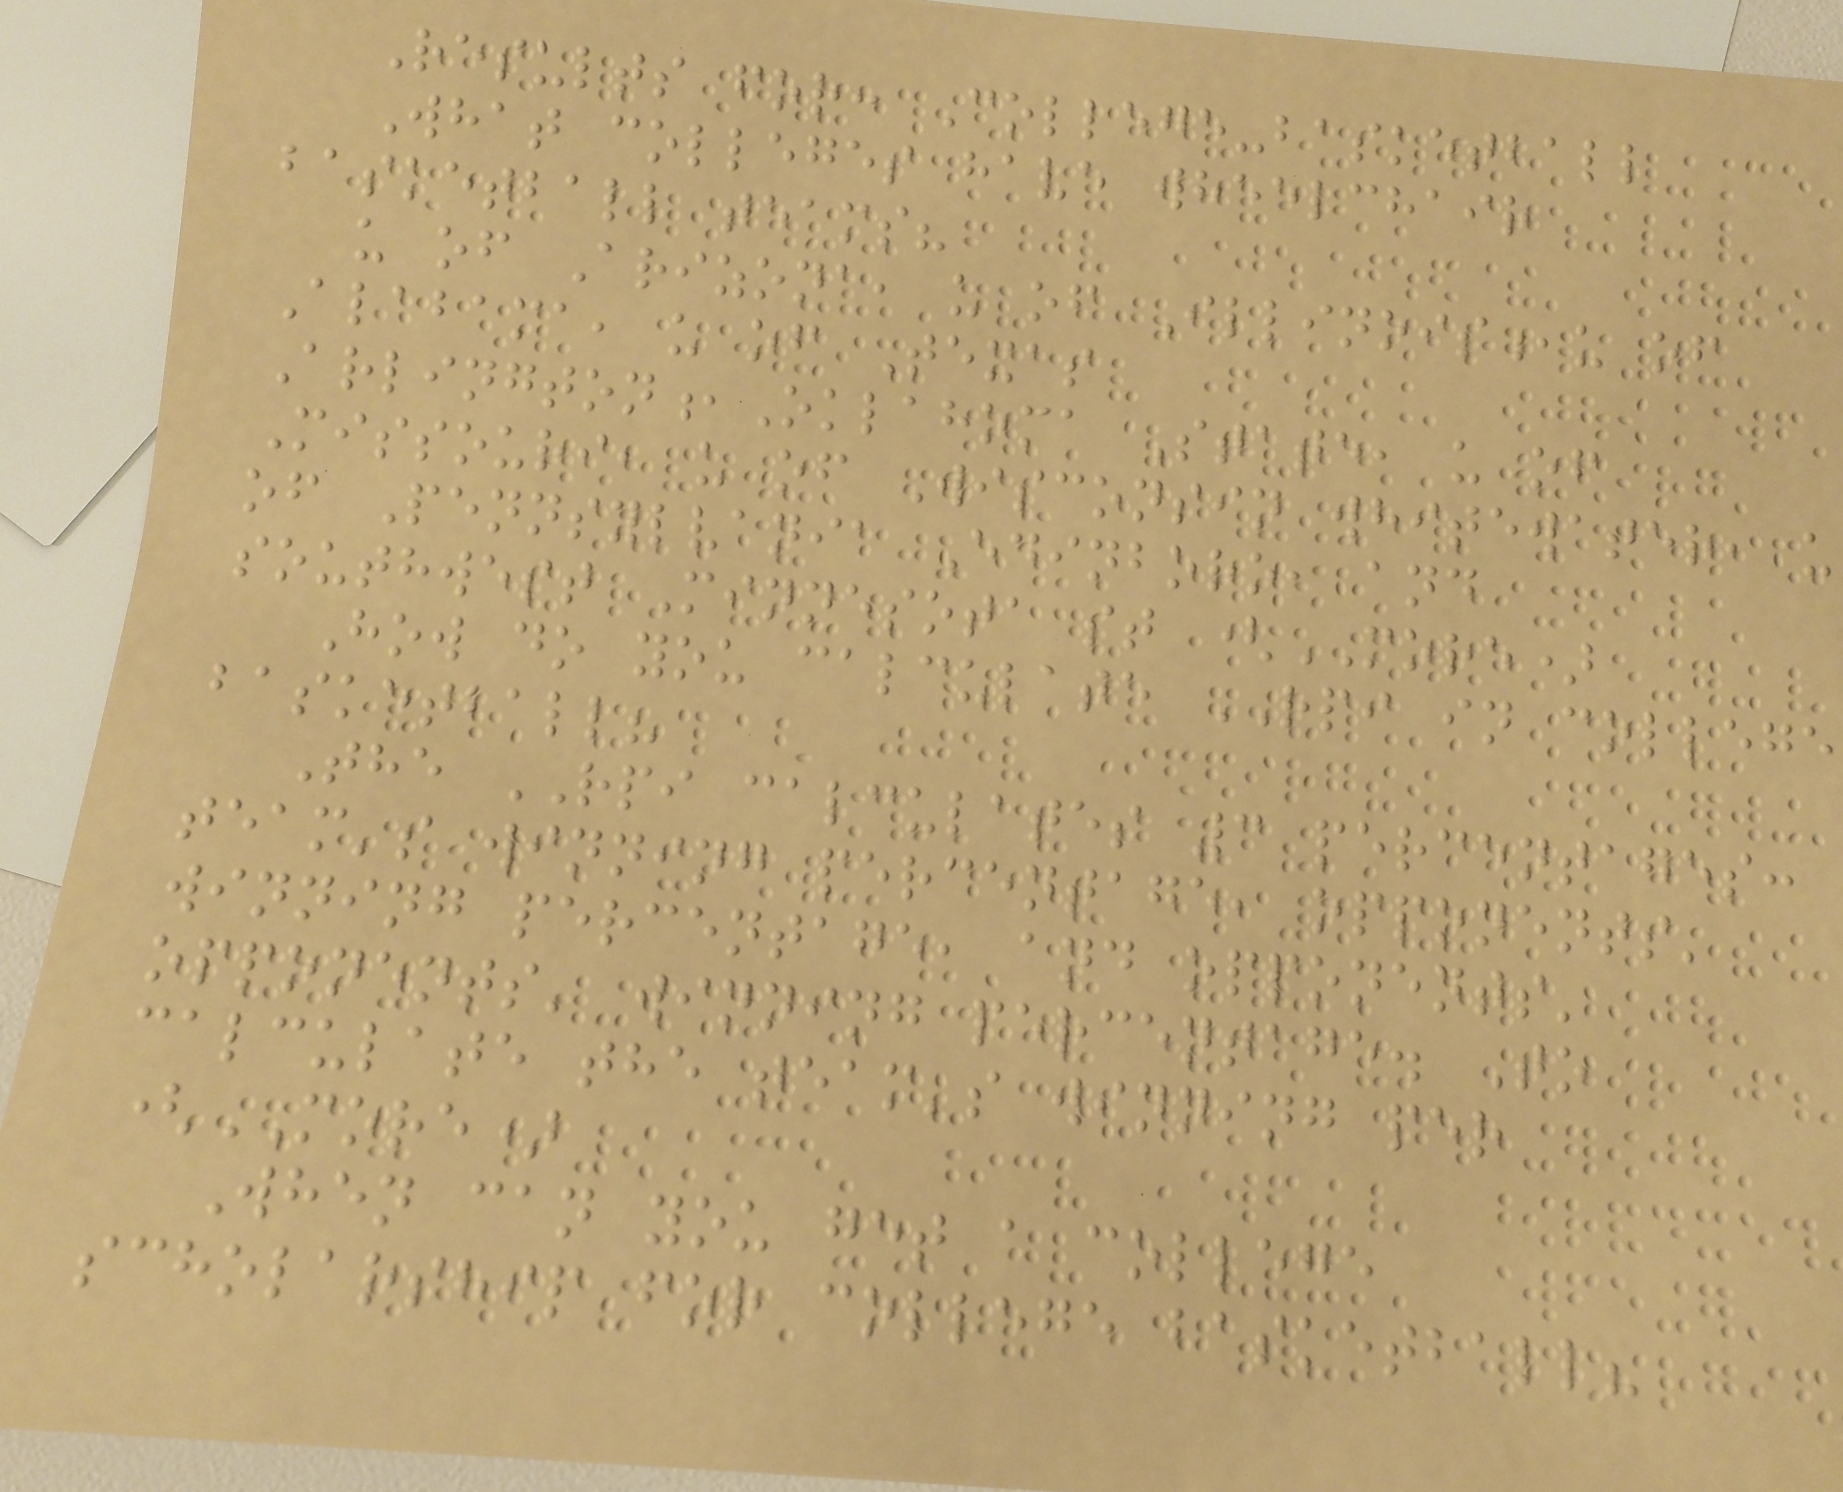Results for: College-basketball
What colleges have wheelchair
basketball teams?
u of Arizona, u of Illinois,u of
Alabama, u of Texas
Arlington,Oklahoma State, u of
Missouri, u of Wisconsin whitewater, u
of Pennsylvania Edinboro, and
southwest Minnesota st (MORE)
How do you calculate RPI in college
basketball?
The RPI calculates 3 percentages:
team's winning percentage, opponents'
winning percentage, and opponents'
opponents' winning percentage. To
calculate the team's winning per
(MORE)
When can you get a college
scholarship for college basketball?
